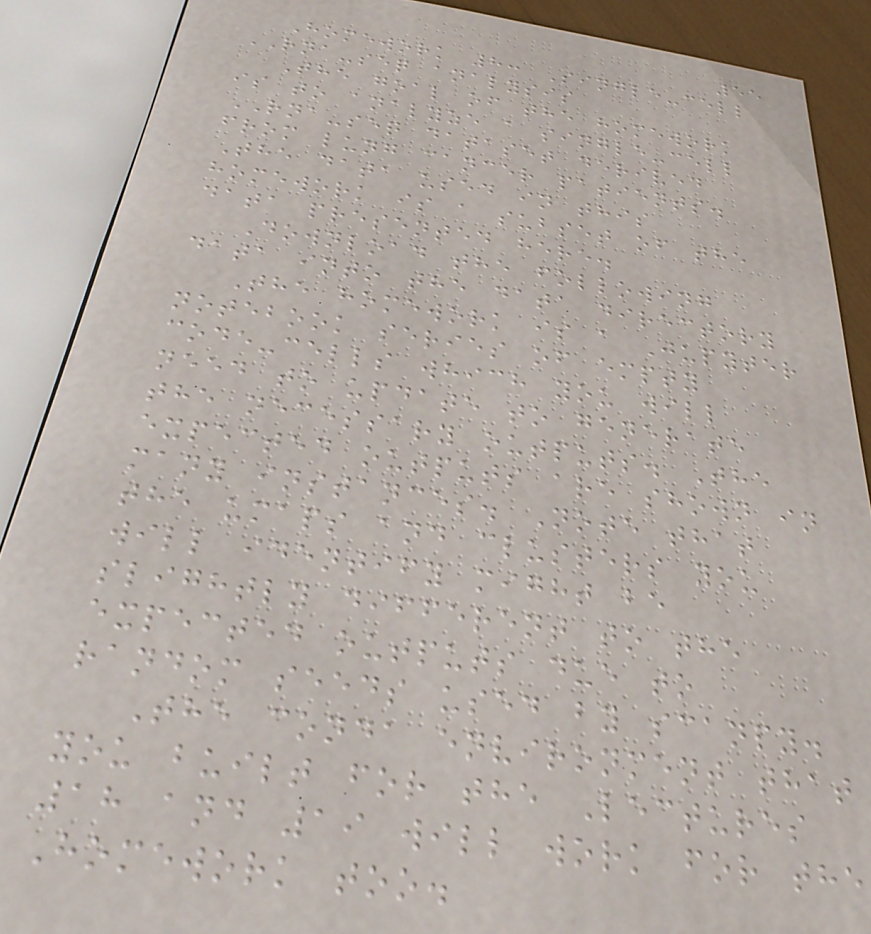55
Homework 8: Single-cell
RNA-seq analysis
The goal of the homework
is to analyze a single-cell
RNA-seq dataset derived
from lung cancer patients.
The data used in this
homework is a subset of the
data presented here.
Download the following
data into the data directory
The homework is a Jupyter
notebook series of empty
code-cells which you will
need to update to generate
the necessary outputs. The
expected outputs are shown in
many instances. Note that
the umaps and clusters you
will identify might be
slightly different to the
expected outputs due to
random seeds used by scanpy.
The conda environment that
you built for the Lectures
18 and 19 will work for the
Homework too.
